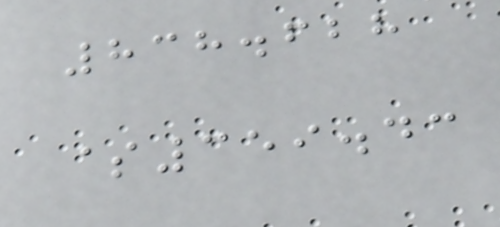838.628
$359.43
